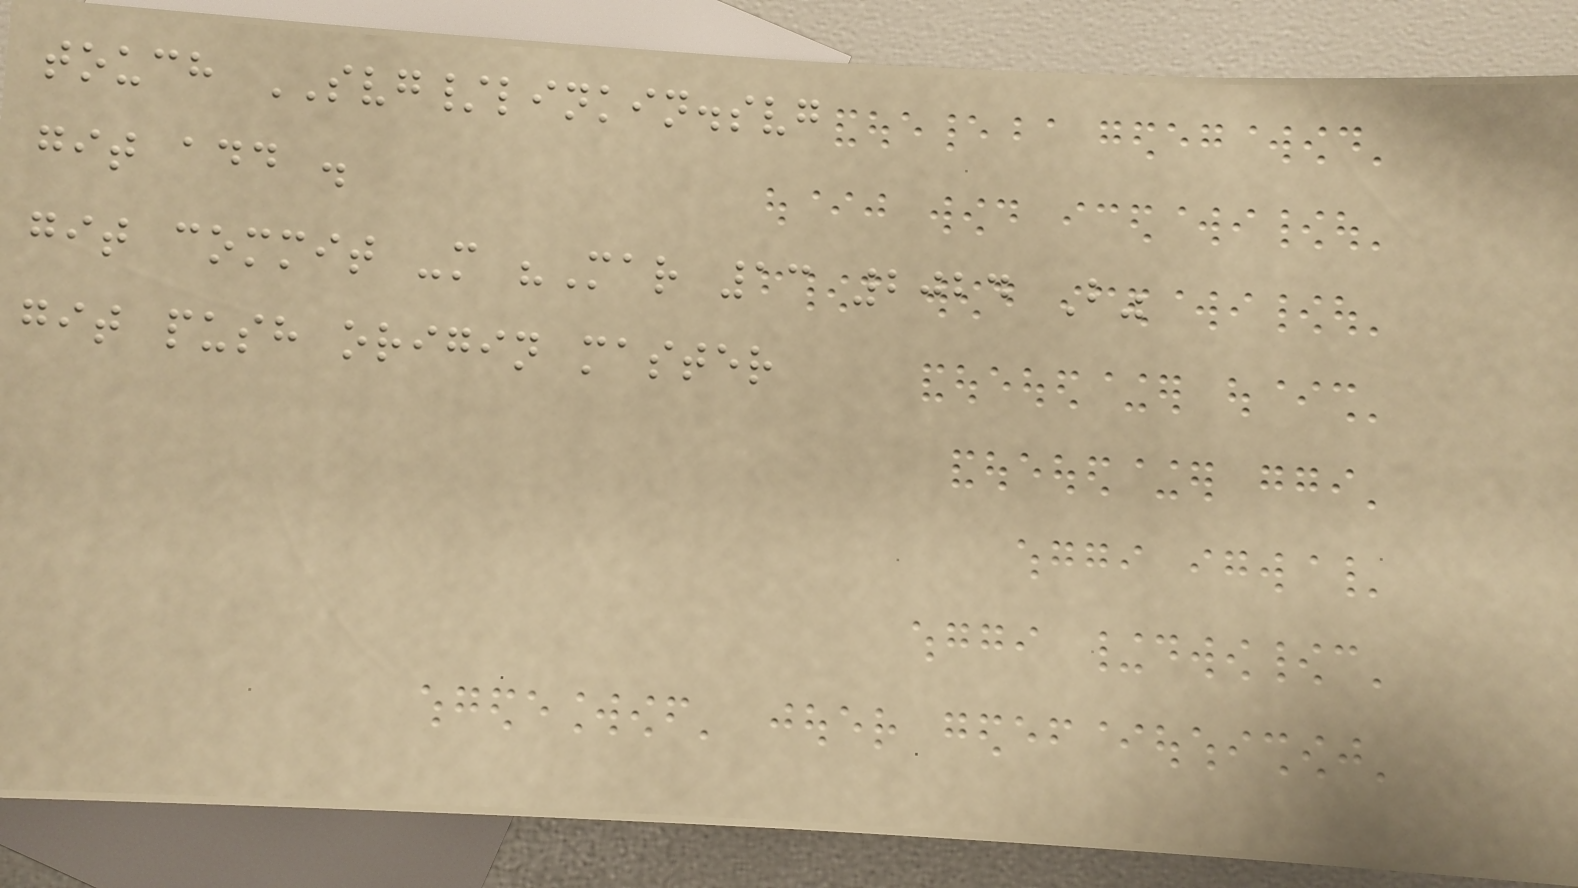touch SVG/linkin.svg
git add .
git commit -m "Mar 13 2024 B"
git push origin master
